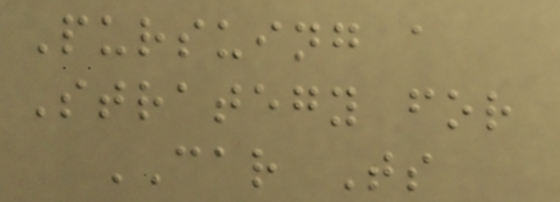Pursuing a
Strategy for
CAR Ts
